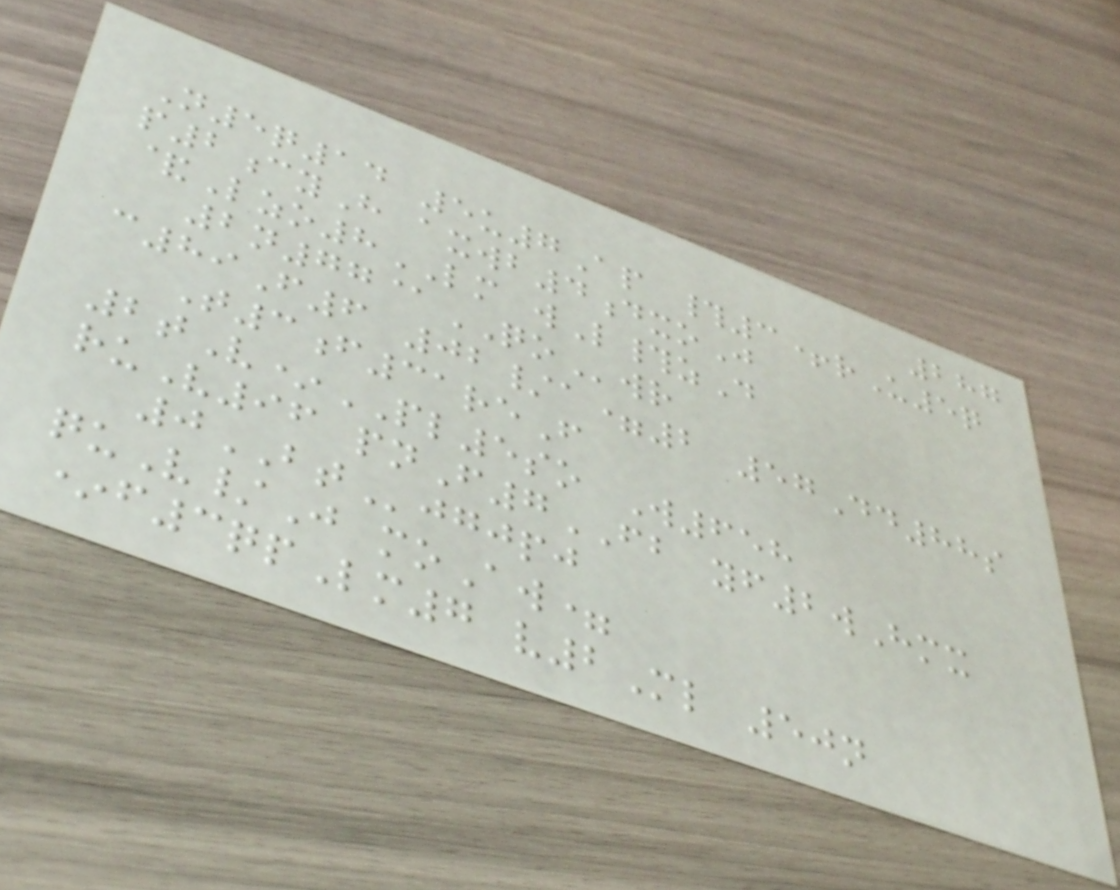287
N5q14 5u7Ap #3+rU5q
p2cyH axwb4dxoJ
&Lzo8LM wL#zD
2n77@QOwr
c89F6 02/a=2 57Dd88s
T3f31reF
2tV*PL5so W658
ruV96 pnF7FB yf2wHmx
0BTjgjpj
quV/J moAw=
*f3qpLm7 v2Ml 50n
